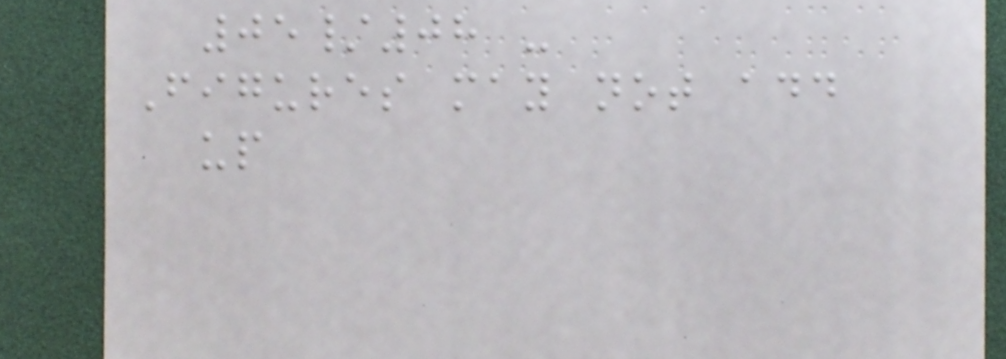05/08 -
Figures may not add
up
